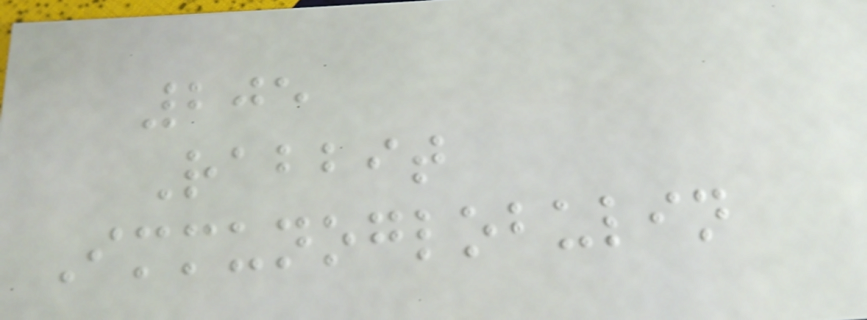205
Rabbit
Immunoglobulin
